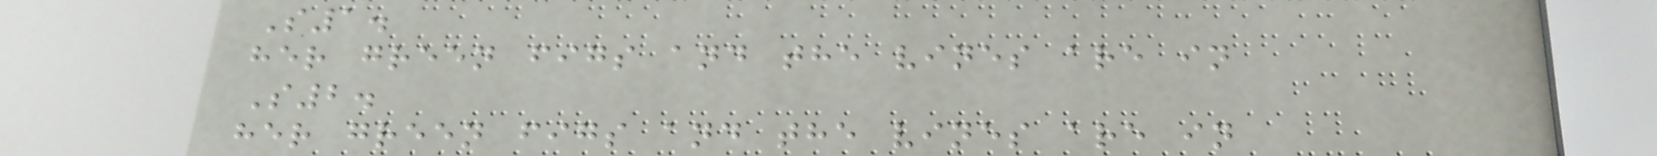S1.
her green figs and the vines are in
S2.
her green figs and the vines are in
